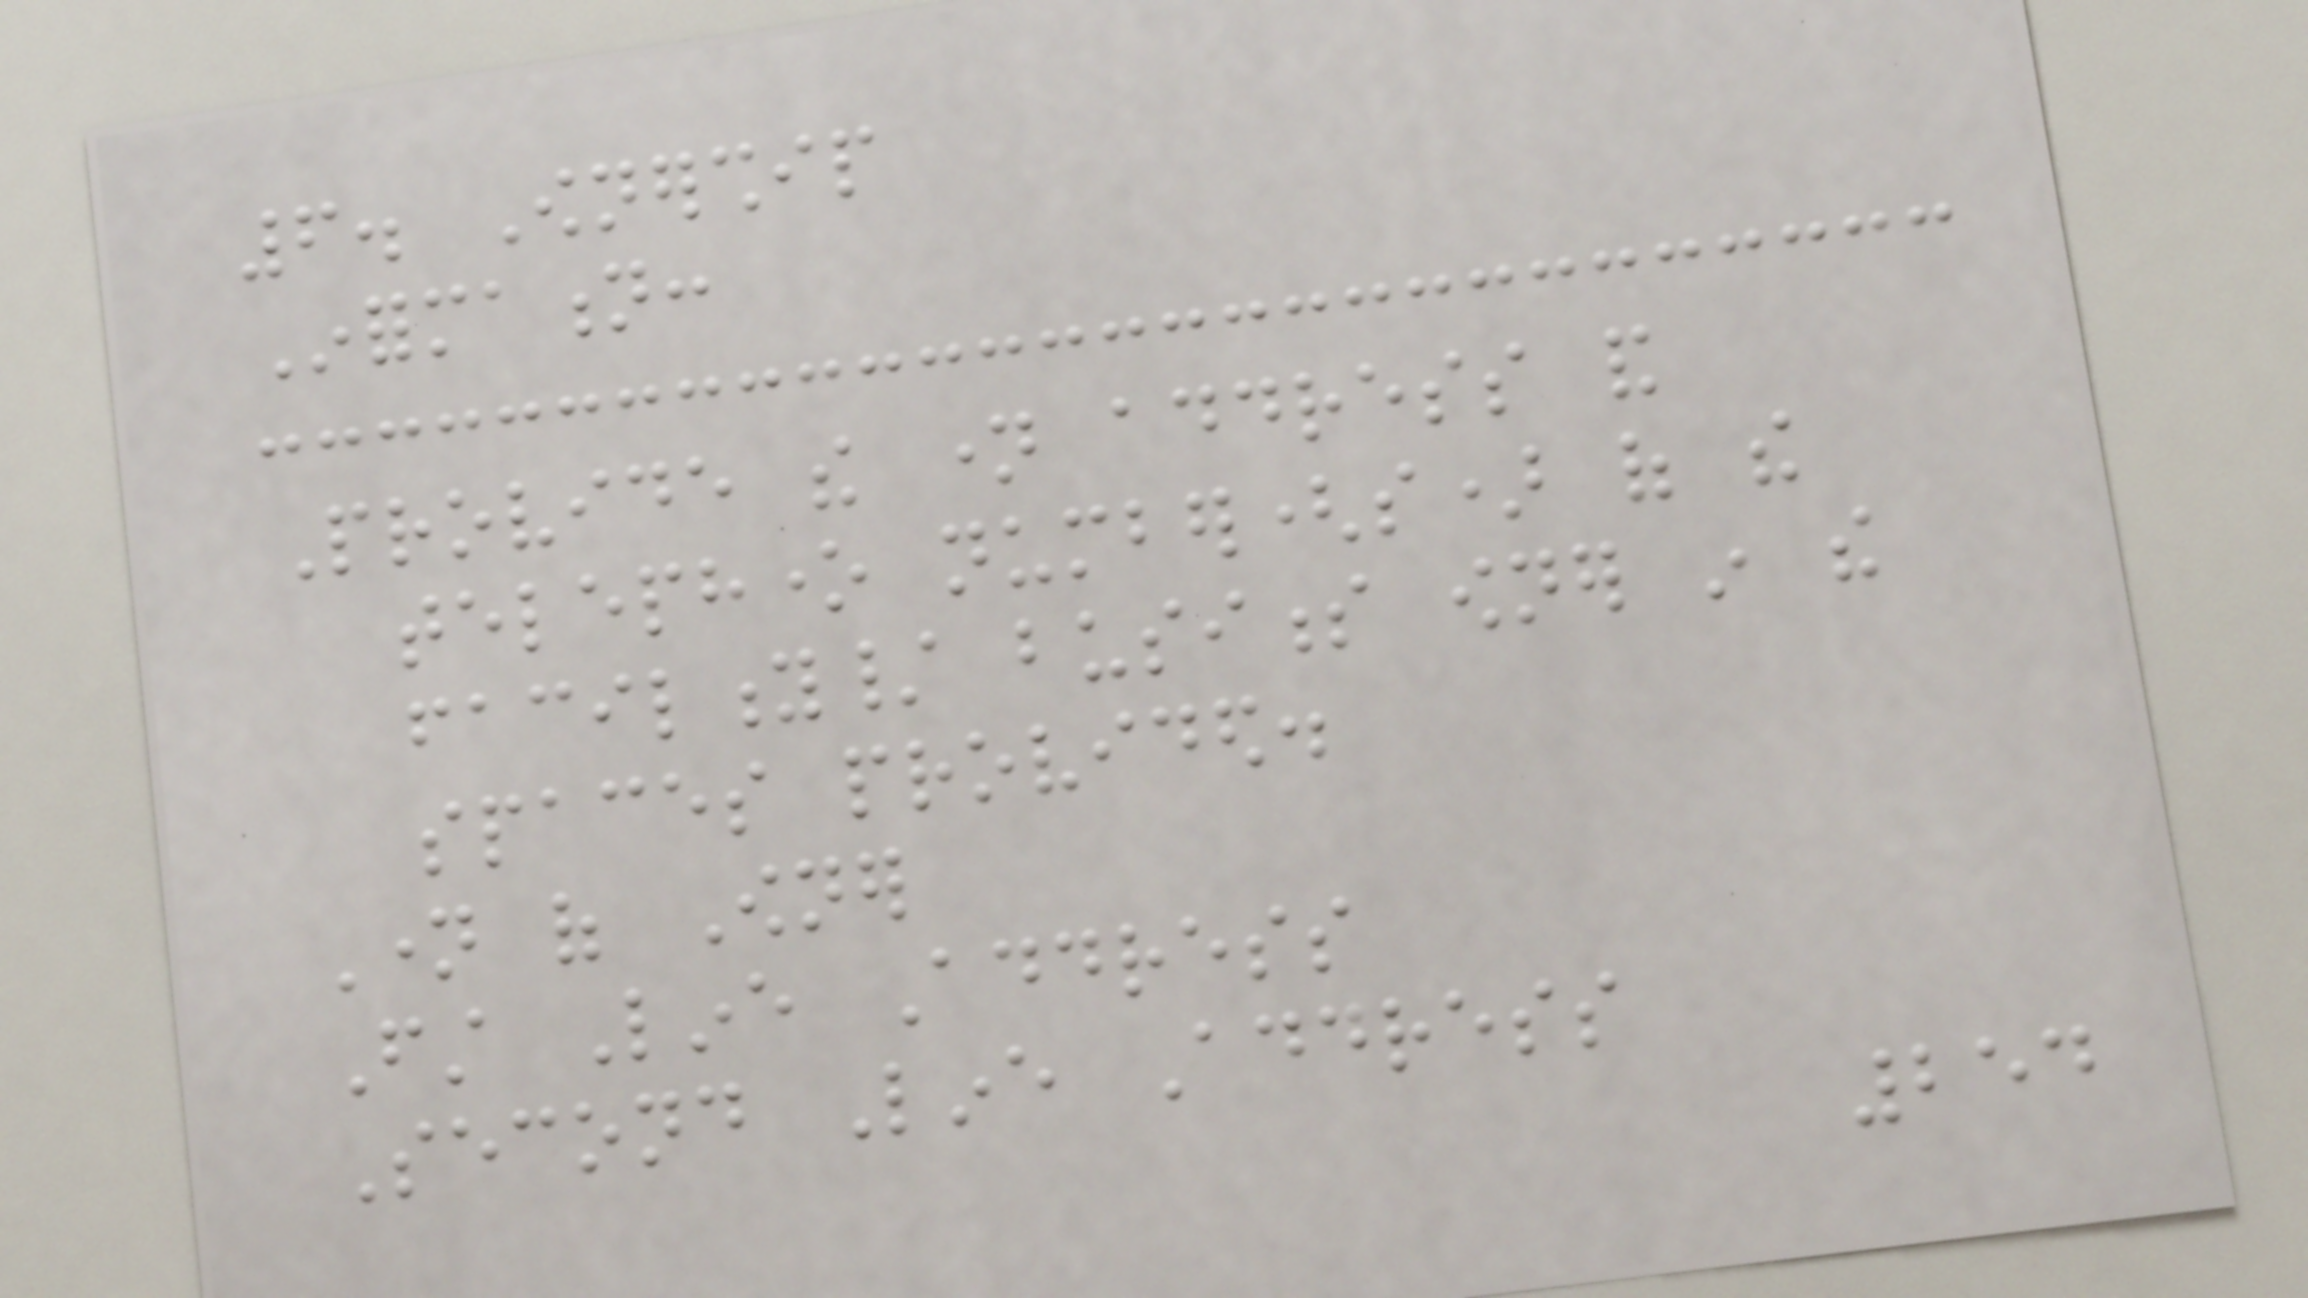6. Ownership
Information:
Provide the name address and
telephone number(s) of the
facility/ business owner in the
spaces provided.
Name of Owner
First Line Address
Second Line Address
254
